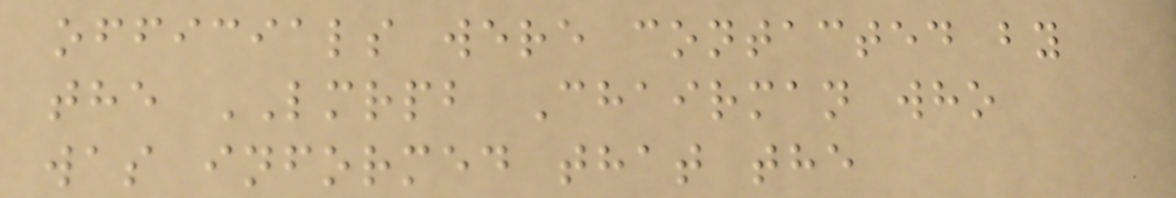officials were contacted by
the LMRPB Chairman who
was informed that the
